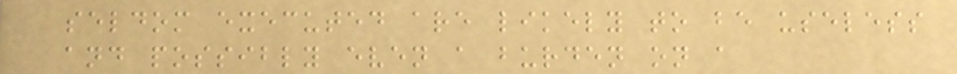seldom executed are likely to be useless
and possibly even a burden on a
